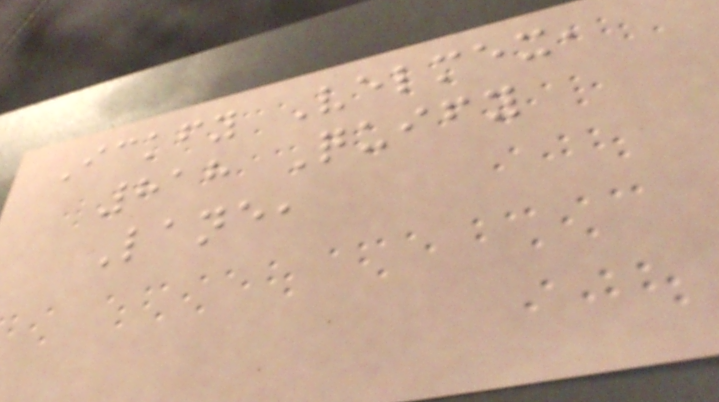Ickfy Velmex,
818 Quify
Lane,
